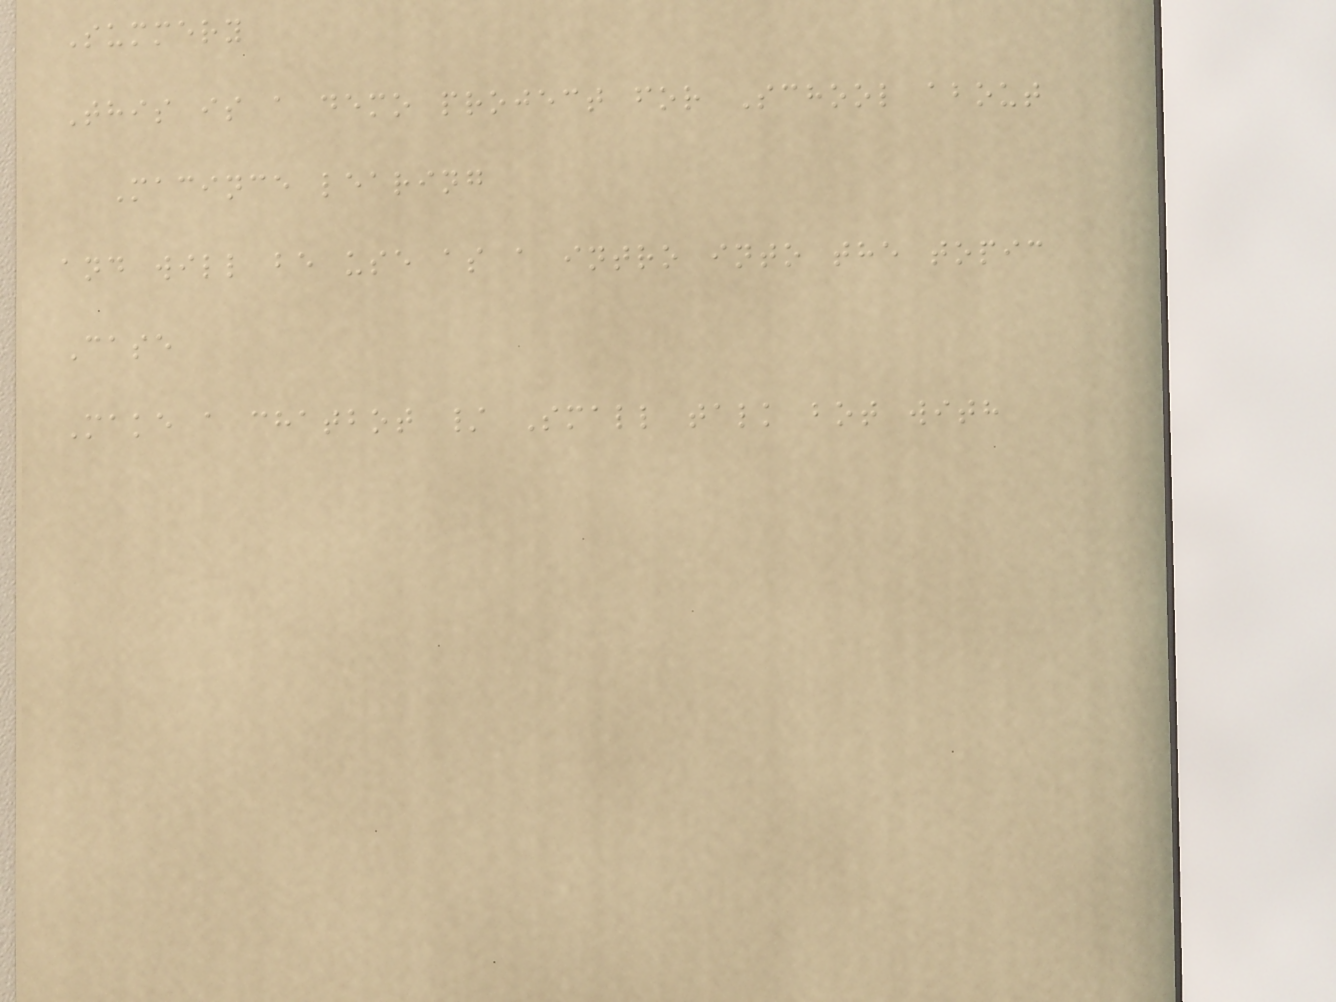Summery
This is a demo project for School about
Macince learing
and will be use as a intro into the topic
Case
Make a chatbot / Small talk bot with
